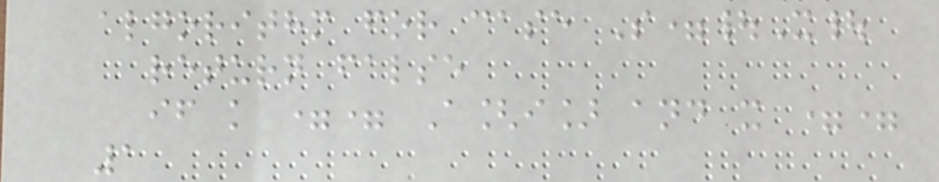algorithm for case S=|X|
return false
if k == A[i] and x ==
1
